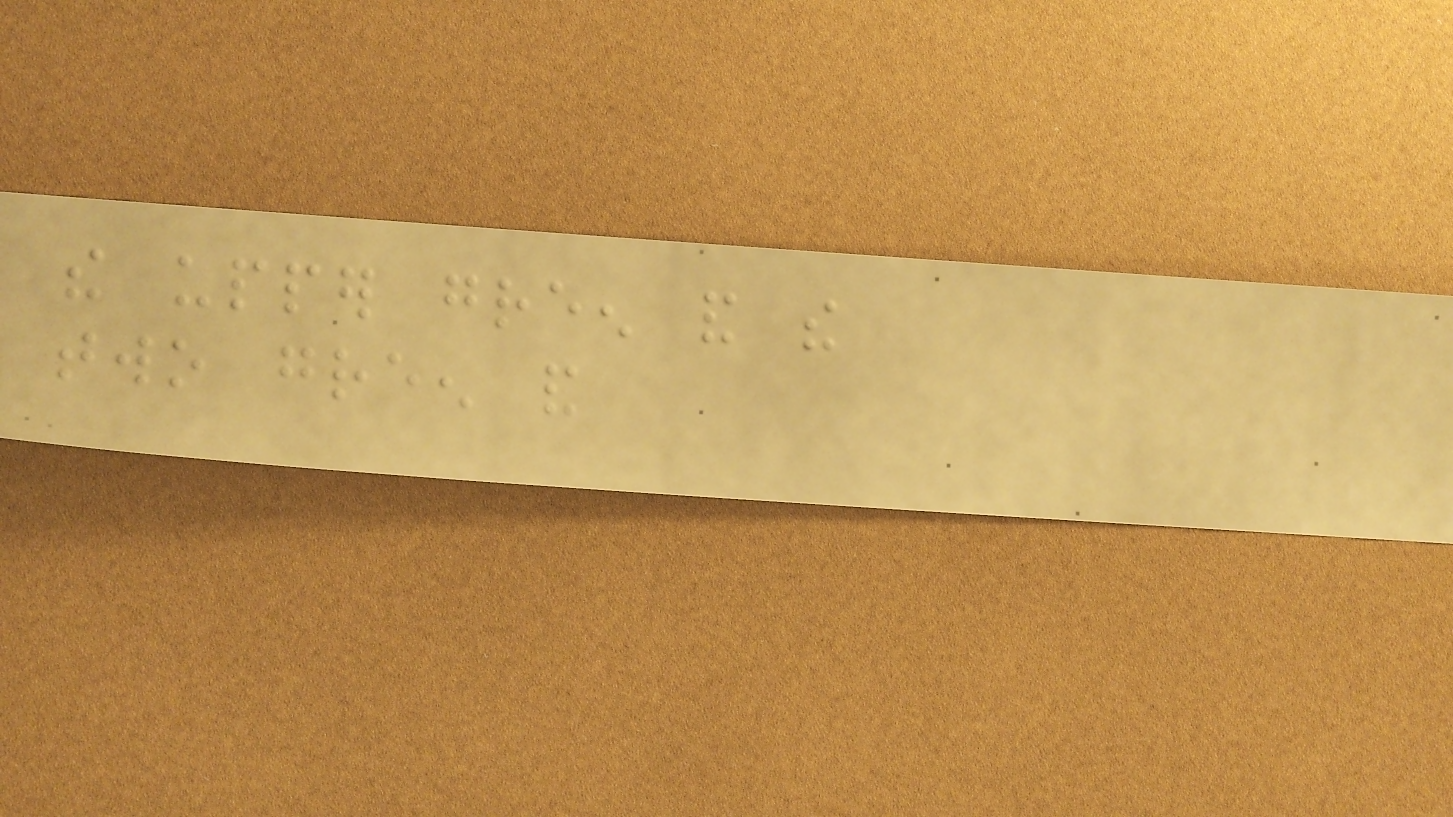the upper green and the
two green and
